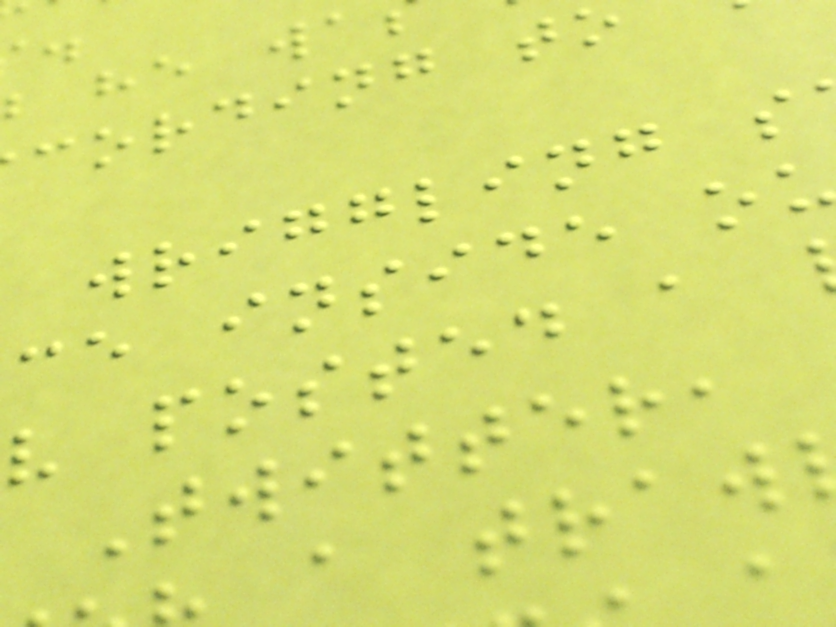wriggling s
ce inside o
v posted a
